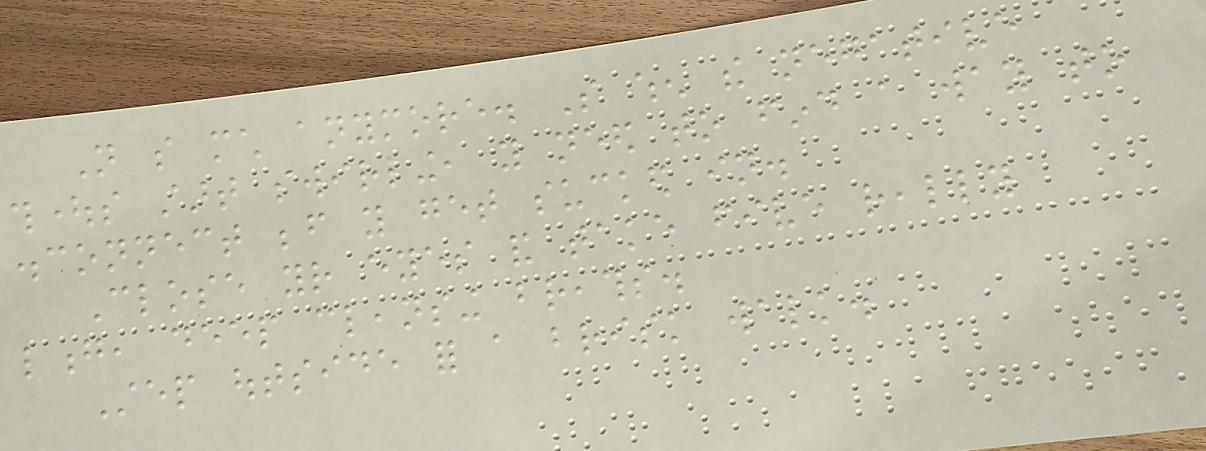Not so much anymore. So when the negative
thoughts start swirling, you need to find a way to
disconnect before you get sucked in.
Close your eyes and take five really
long, deep cleansing breaths.
Step outside for a brisk walk.
